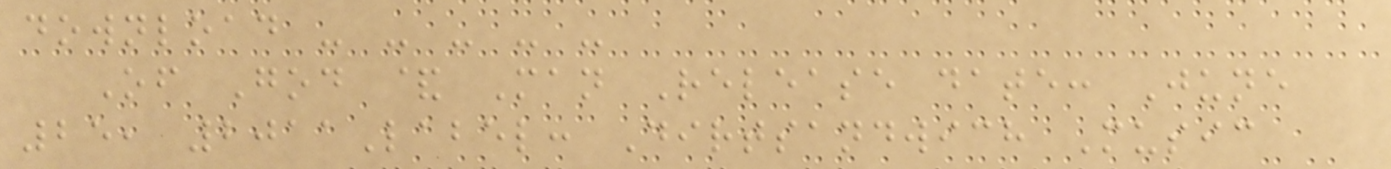download - - - - -
Of God & Man Release date: June
25, 2011Label: Dirtsandwich Music
